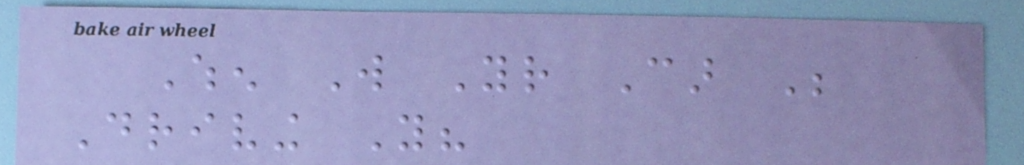When Will Your Car Be
Driving You?
